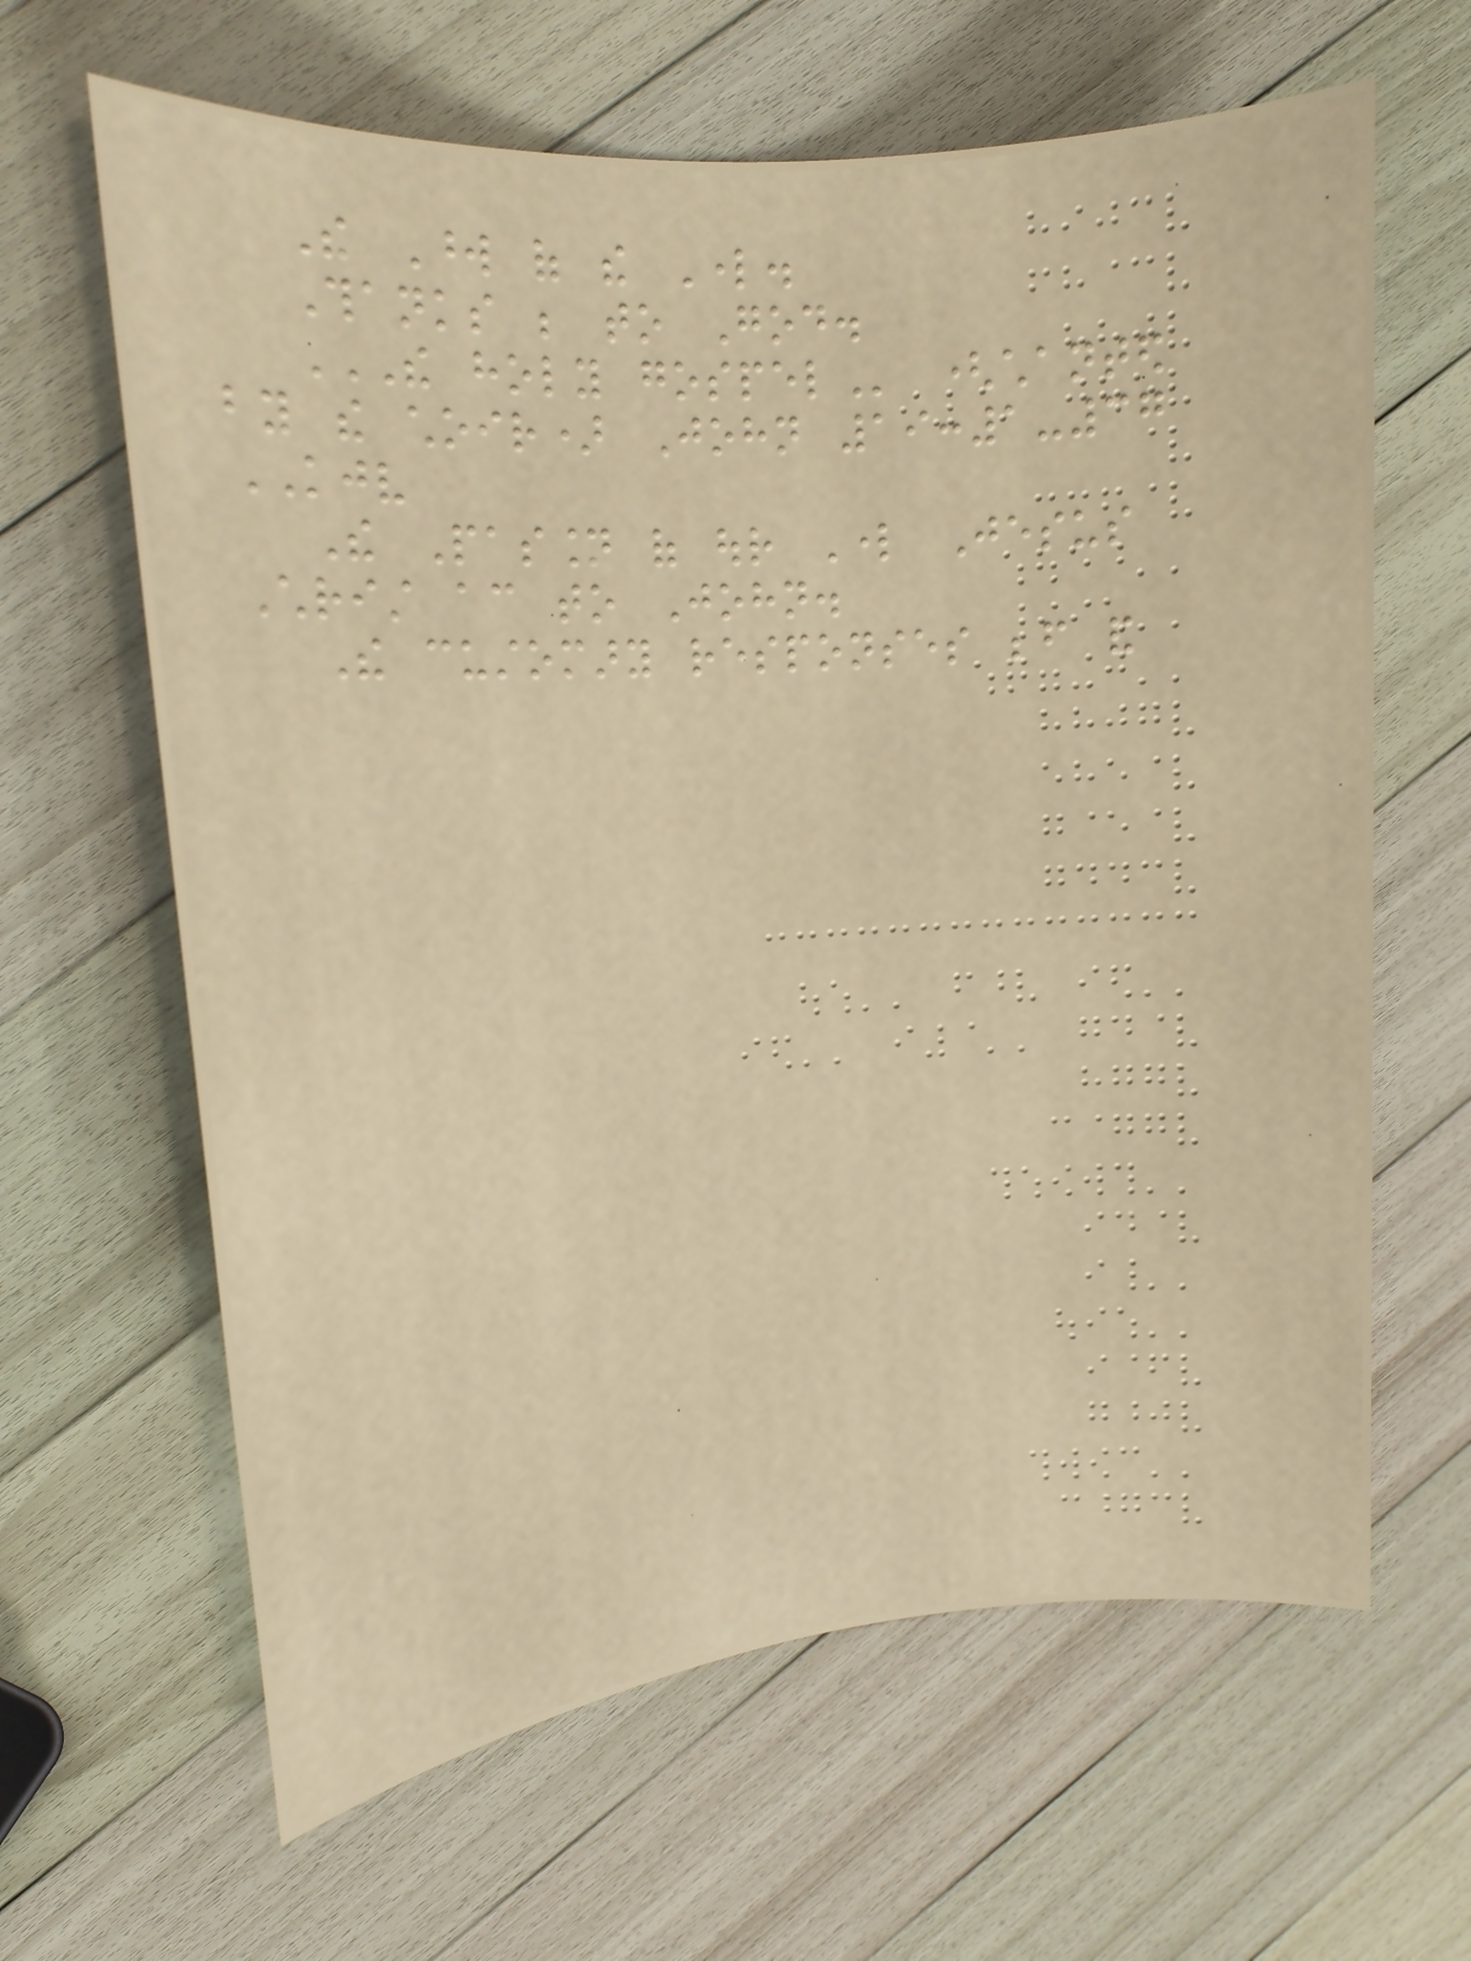The Word of the Lord.
Thanks be to God.
THE HOLY GOSPEL (chanted
by the choir) John 19:1-37
KJV
The Passion of our Lord Jesus
Christ according to John.
The customary responses before and
